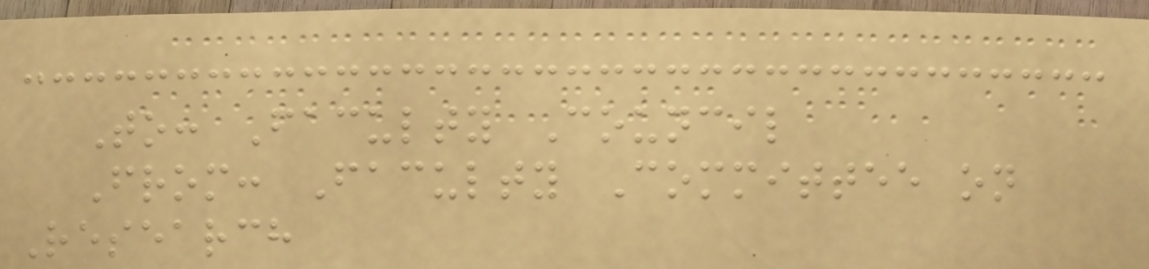To: Faculty Council
From: Faculty Committee on
Research
